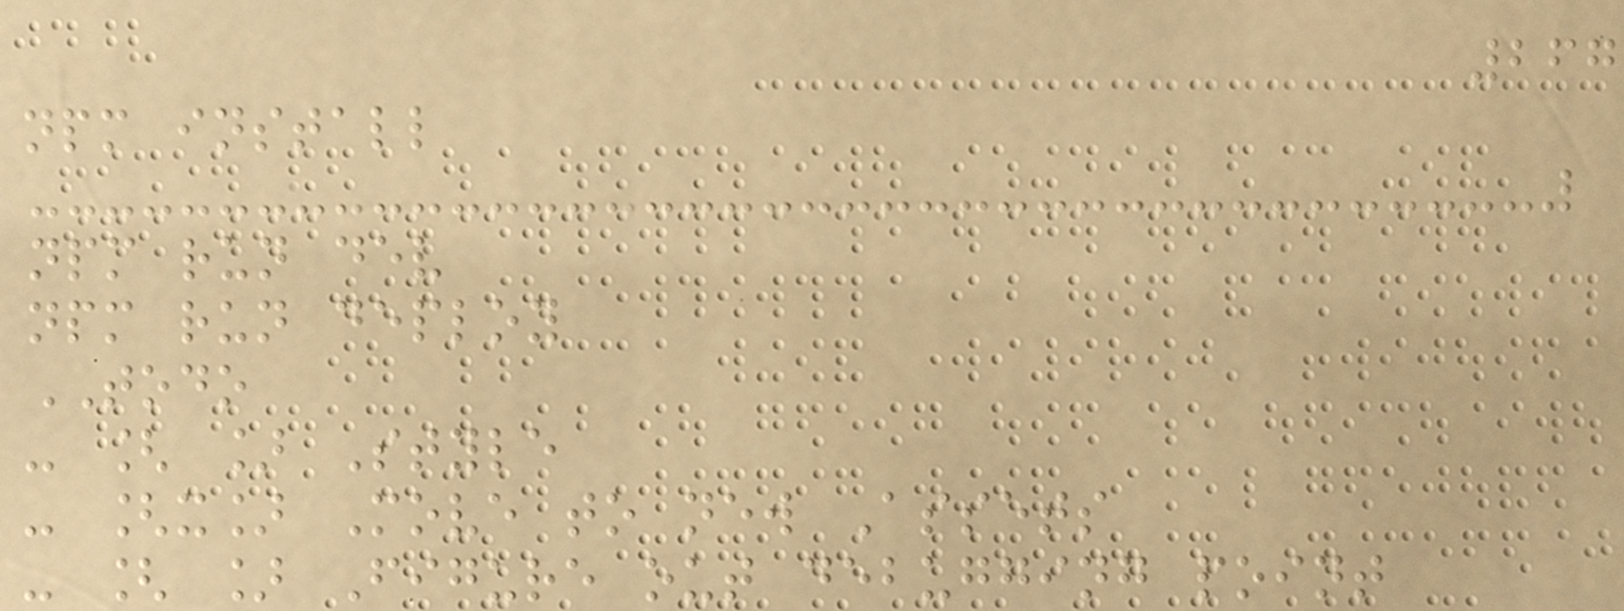267
npm install
npm run dev
npm run deploy
TODO
- [ ] Style
- [x] Move to new Assets
- [ ] Figure out debugging point
